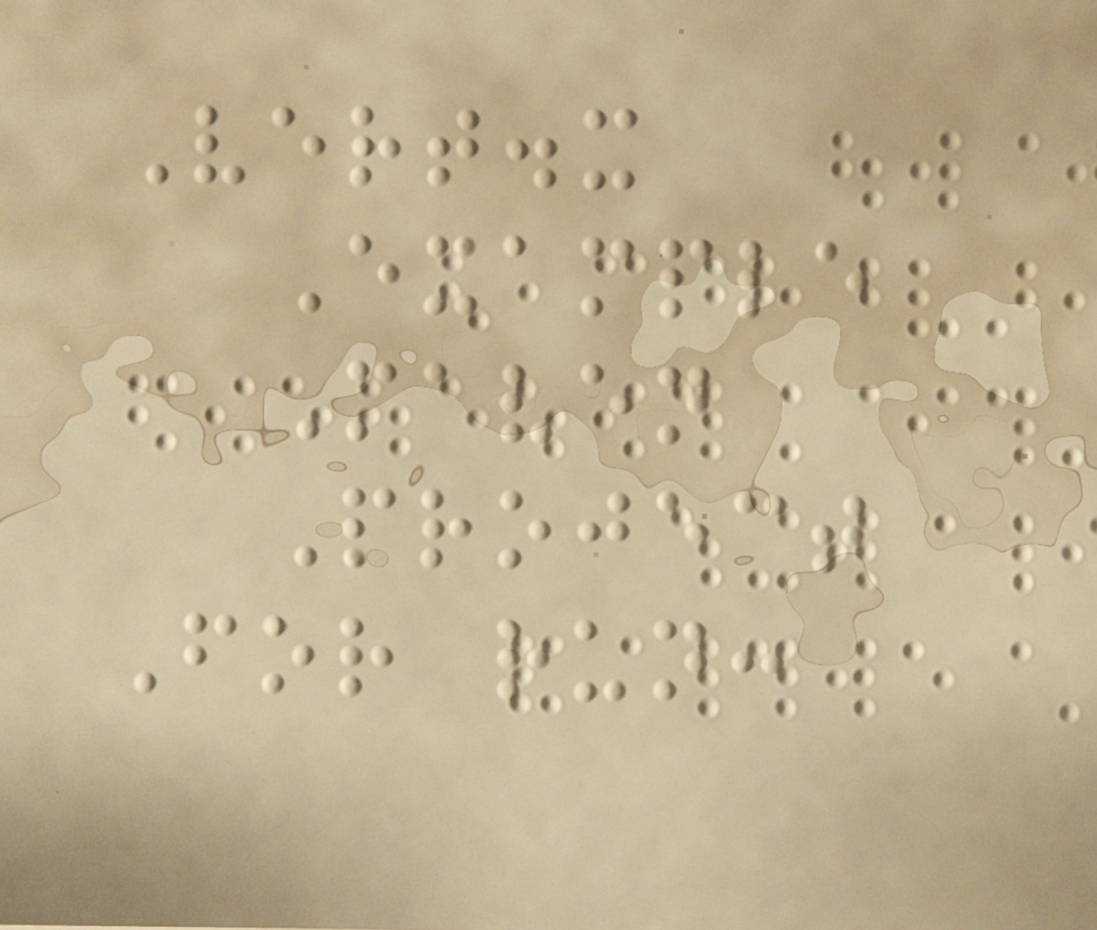Vert.x
Example
Maven
Project
For run:
